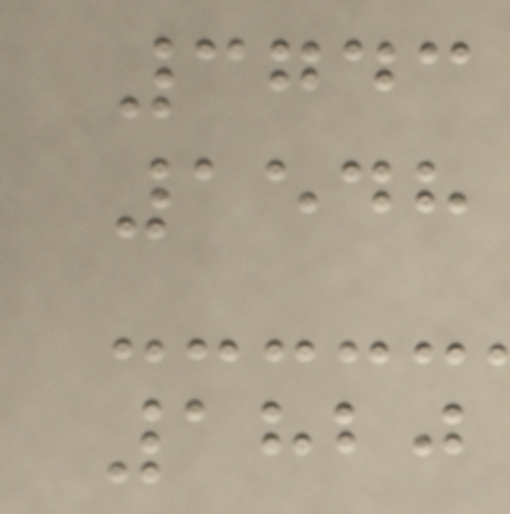3743
1548
1820
